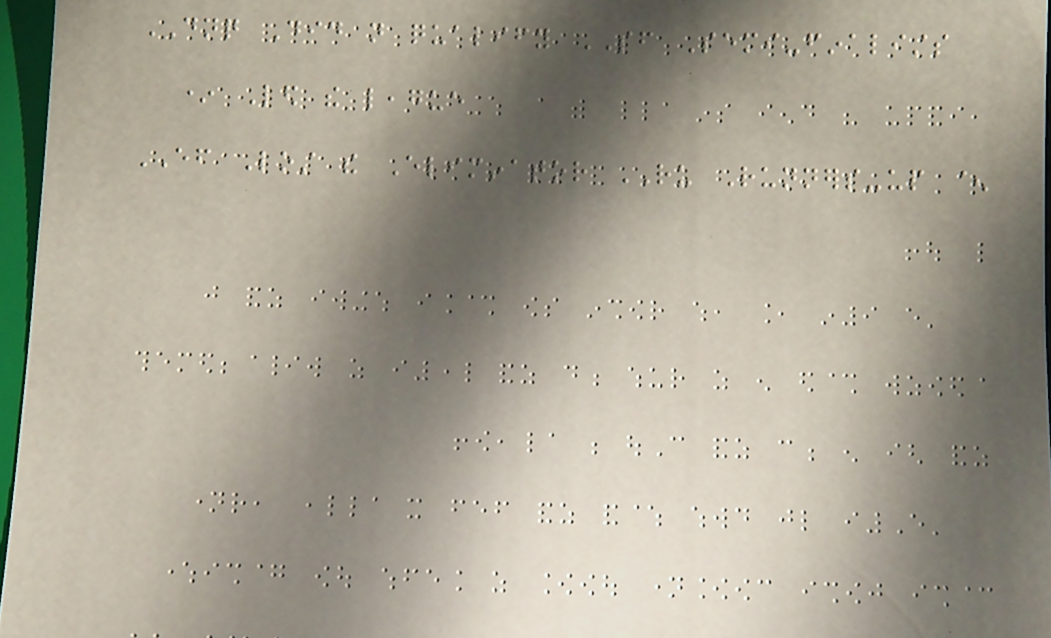DNQ Did not qualify SF Semi-finalists
* Led the league
EF Lost the Eliminator RU Runners-up ^
